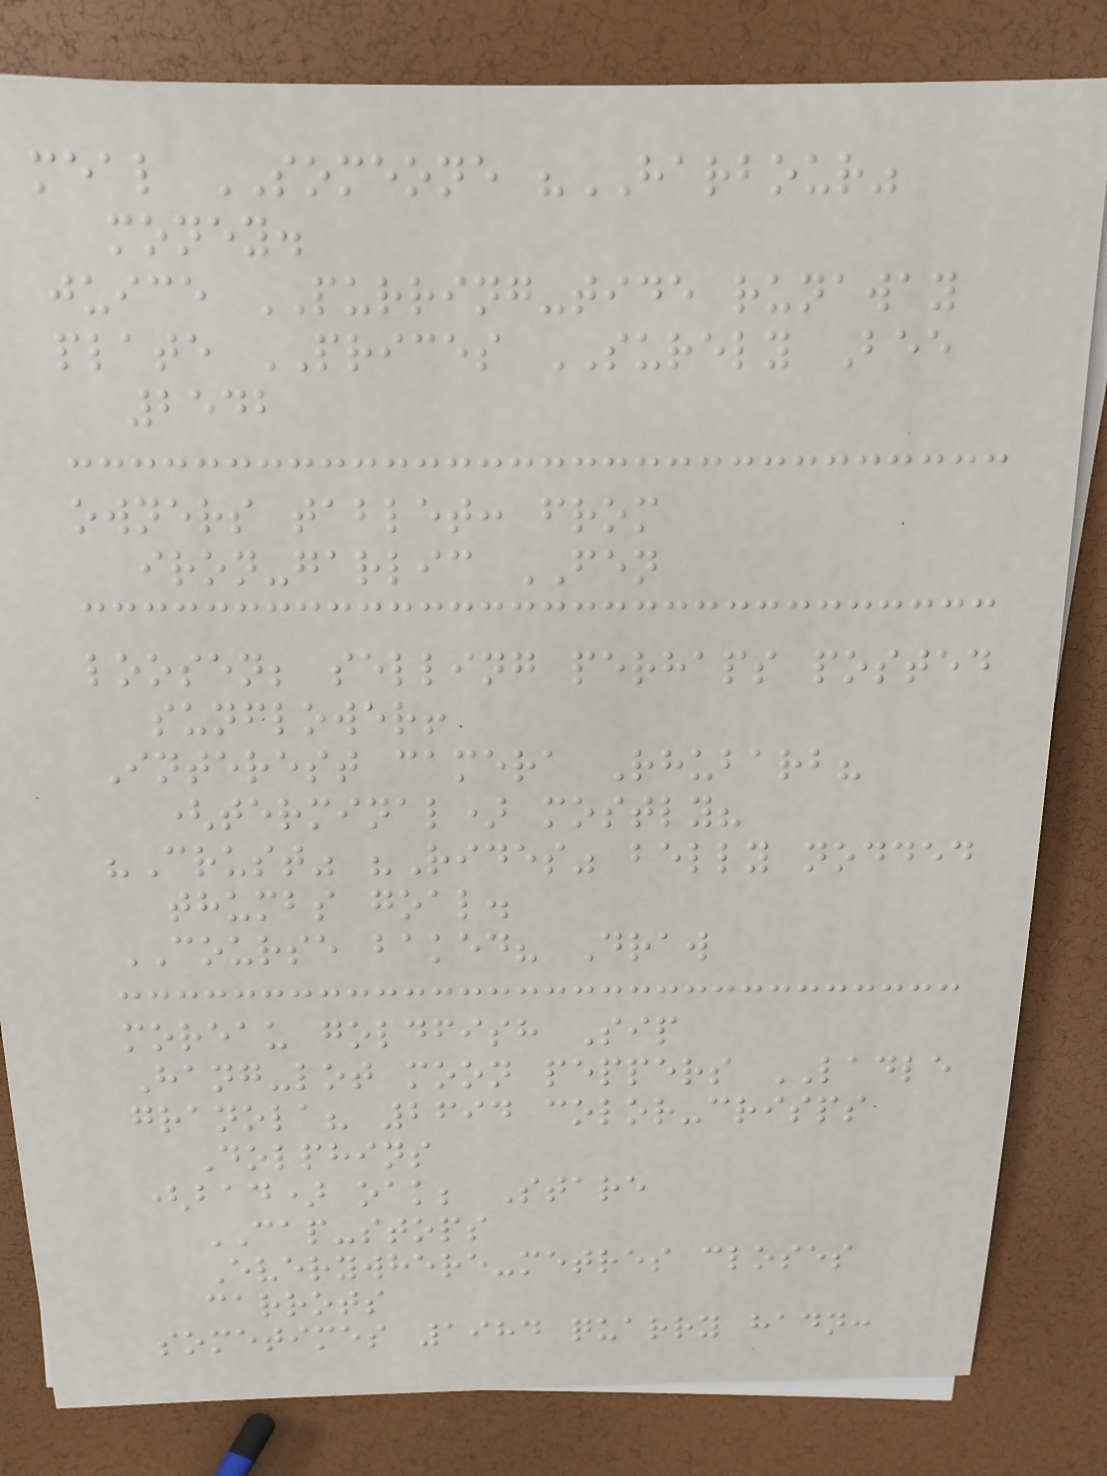meal SOMEONE "HARBOUR"
money.
juice PURRING-tide runaway
plate PRICES SURELY Bee
2542
owners tablet: from
iron-garlic FEN
loosen; selling perhaps posted
sunflower!
Interest camera Rhubarb?
(terminal) mostly?
"Crust" "Rides" belly nodded
thumbs goal.
COURSE baked? Draw
moreau goldfish Sip
Hang-lot moon peppers LADLE
granola? 2694 color-crisps
Dolphins
(bad) oak; Stare
CAP-stops
Everywhere-metres closes
carrots
sometimes 1984 quarry hadn:
